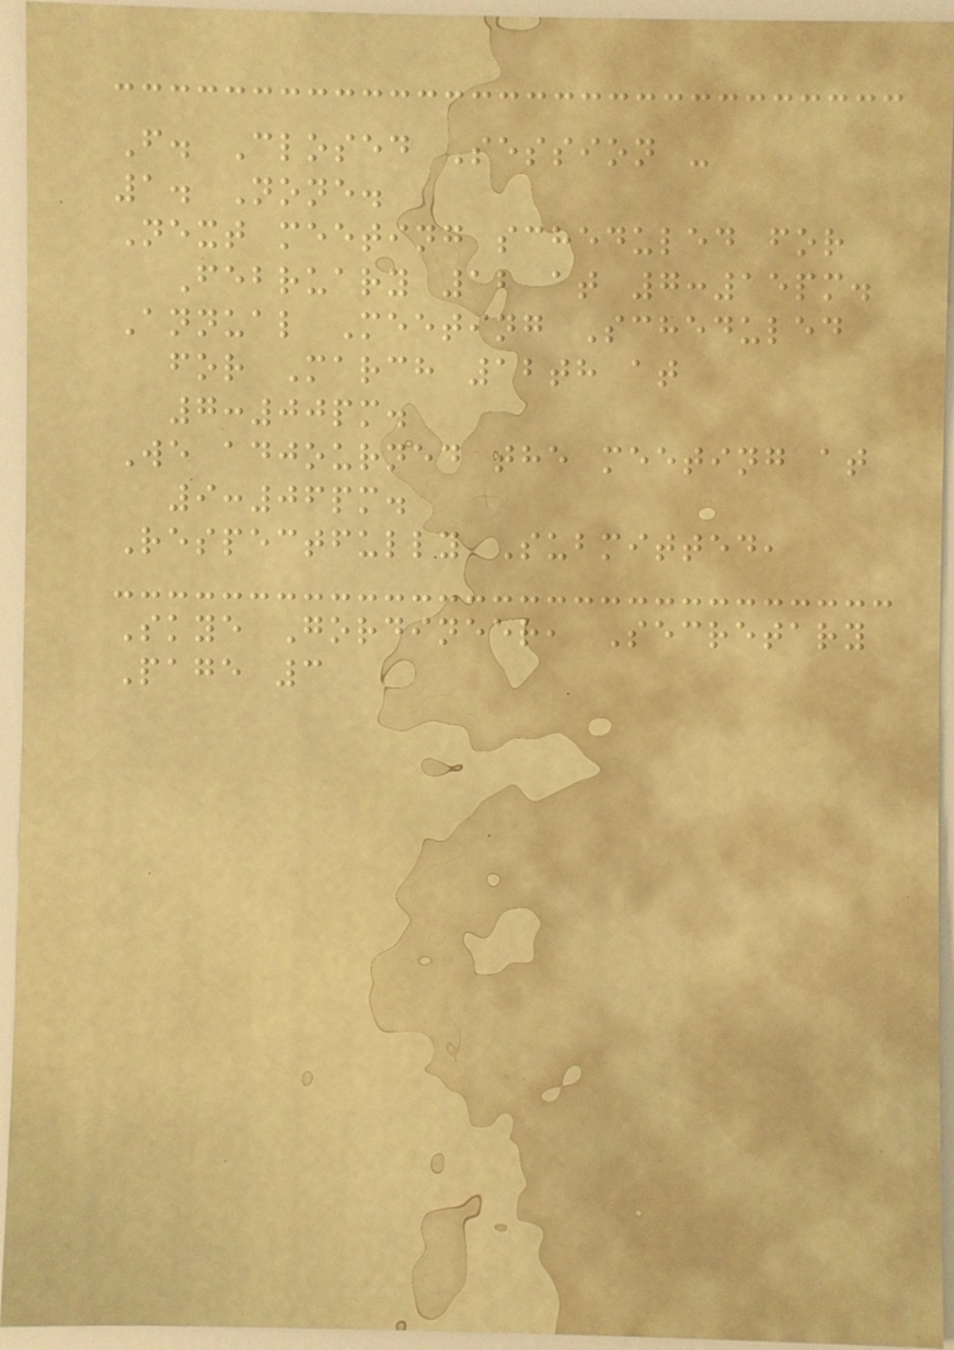F. Closed Session -
1. None.
Next meeting scheduled for
February 12 at 7:15pm.
Annual Meeting Scheduled
for March 12th at
7:00pm.
We adjourned the meeting at
9:06pm.
Respectfully Submitted,
Skye Gordineer, Secretary
Page 3
